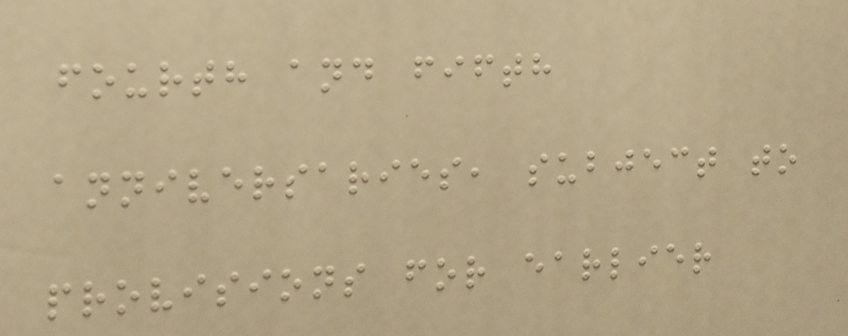fourth and fifth
anniversaries, subject to
provisions for earlier
